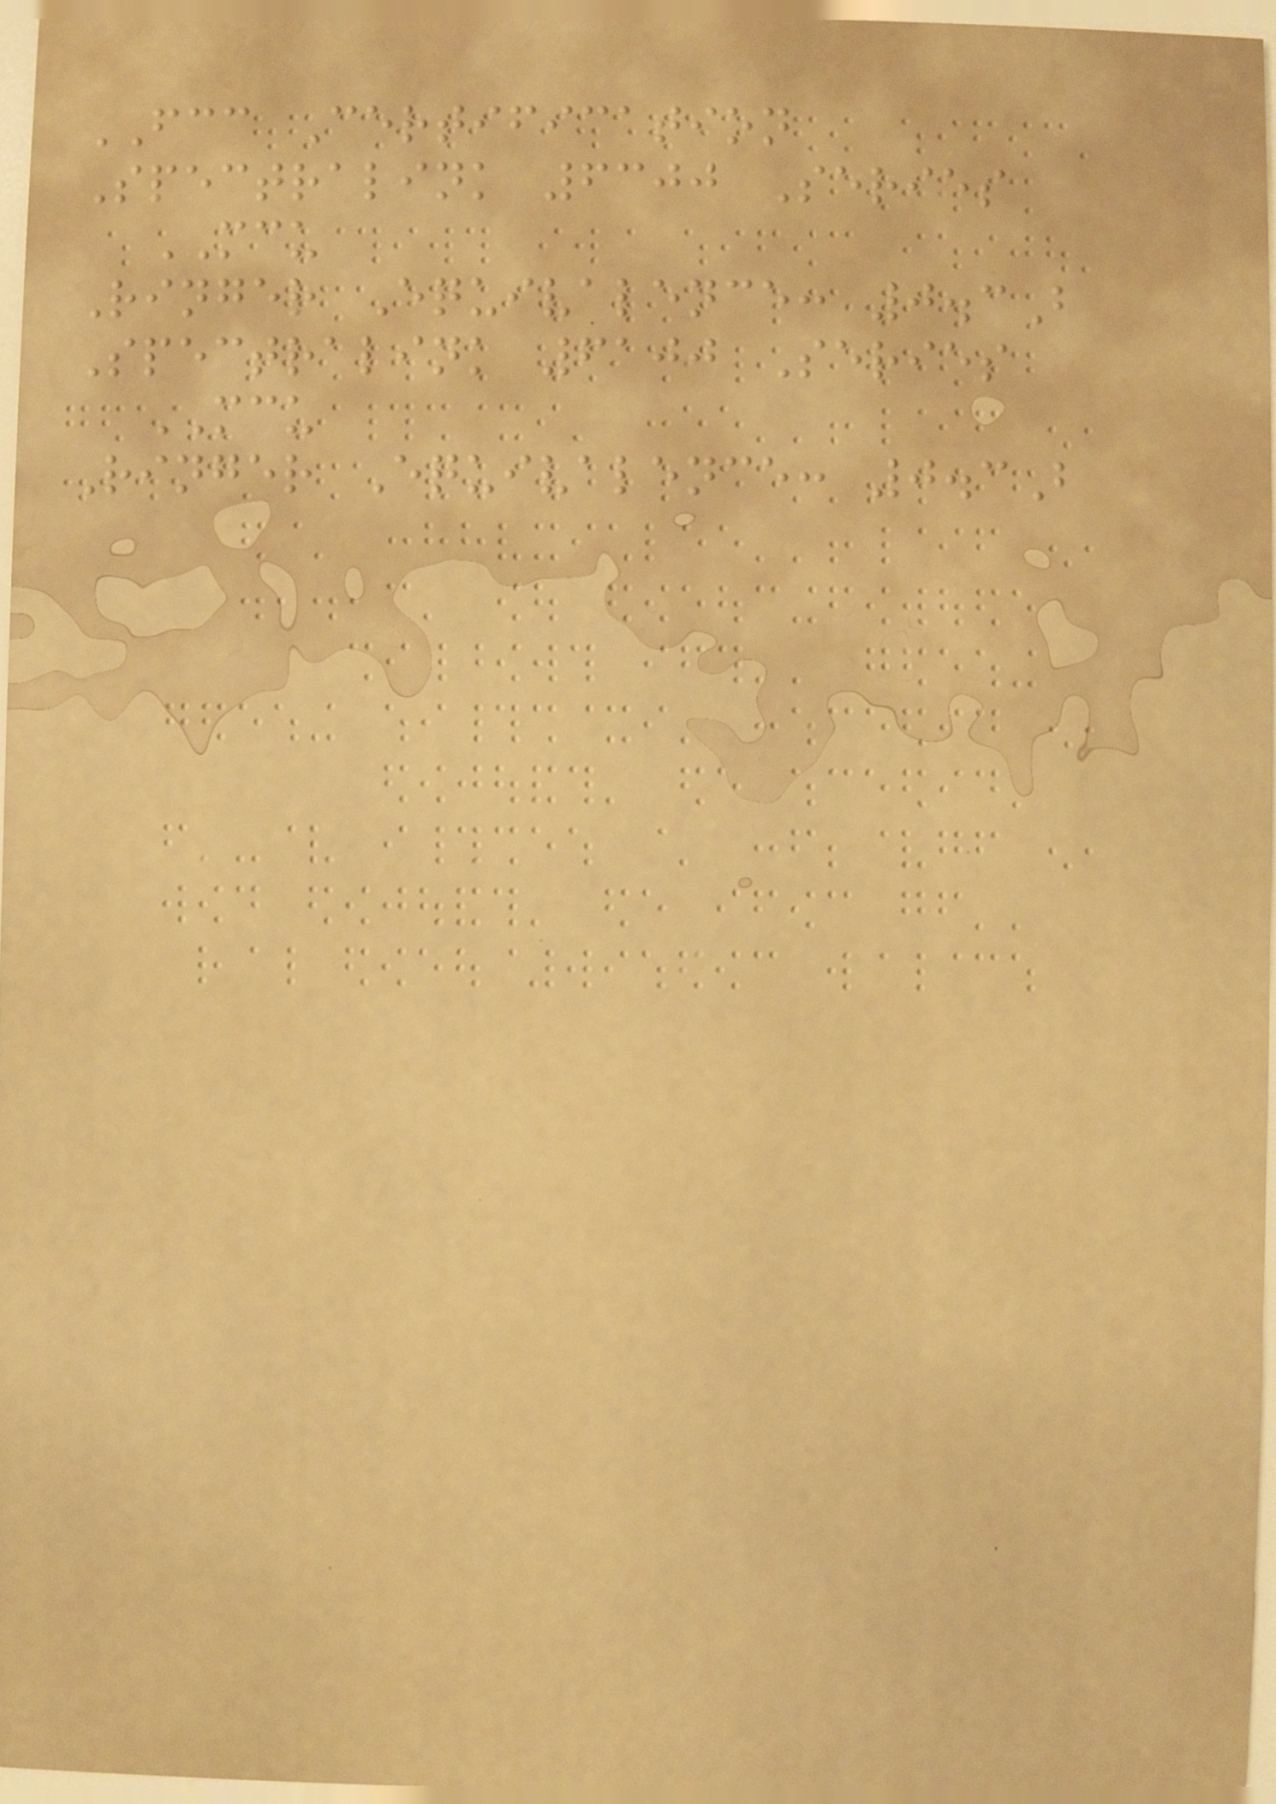FCC Certification
Spectralink 6300 Series
MCU
Ringer Equivalence: 0.3B
Spectralink 6100 Series
MCU
Ringer Equivalence: 0.3B
